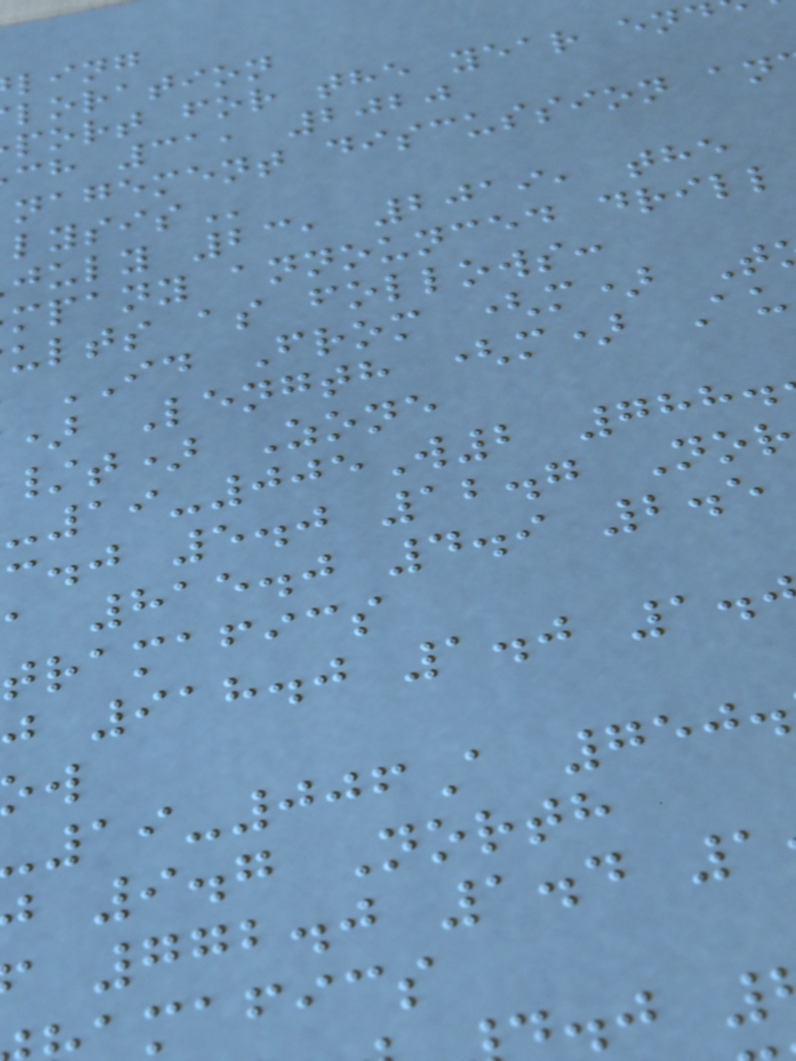ling
loration
port for the year
ch 31, 2020
nagement discussion
july 23, 2019, the
mpany announced drill
ults as follows:
ID From (m) T
) Length (m) Au
/t) Zone
-19-005W2 788.
c.j 5.0 12.7 Nor
a 815.0 4.9 2.5
tramafics
j 918.0 1.0 1.
19-006A 750.
9.7 North
772.0 1.4 1
mafics
